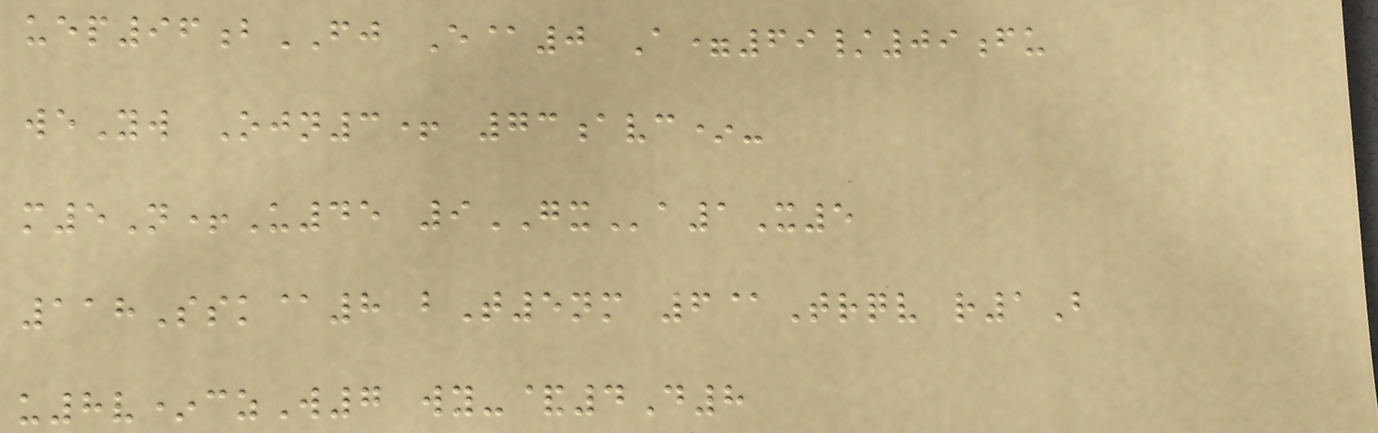uep96bFJ E@0 A=69/09fu
weYw Ojn3+ 73avc*-
m5N+U45 9GXa1X5
118Ssk@8 bT5nm 6@Trqv r1B
u8v*czW7 wy-&4D8
